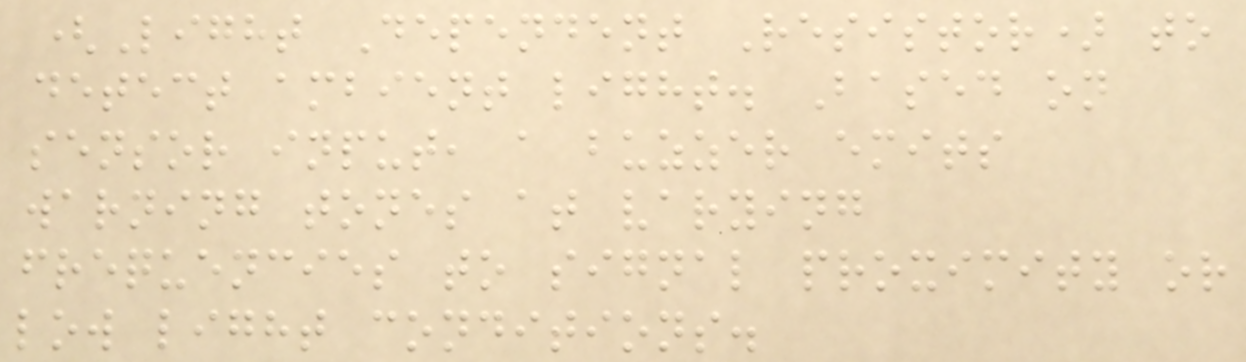(Light Dependent Resistor) to
detect ambient light. Based on
sensor input, a buzzer emits
warning tones at varying
frequencies to signal proximity or
low light conditions.
